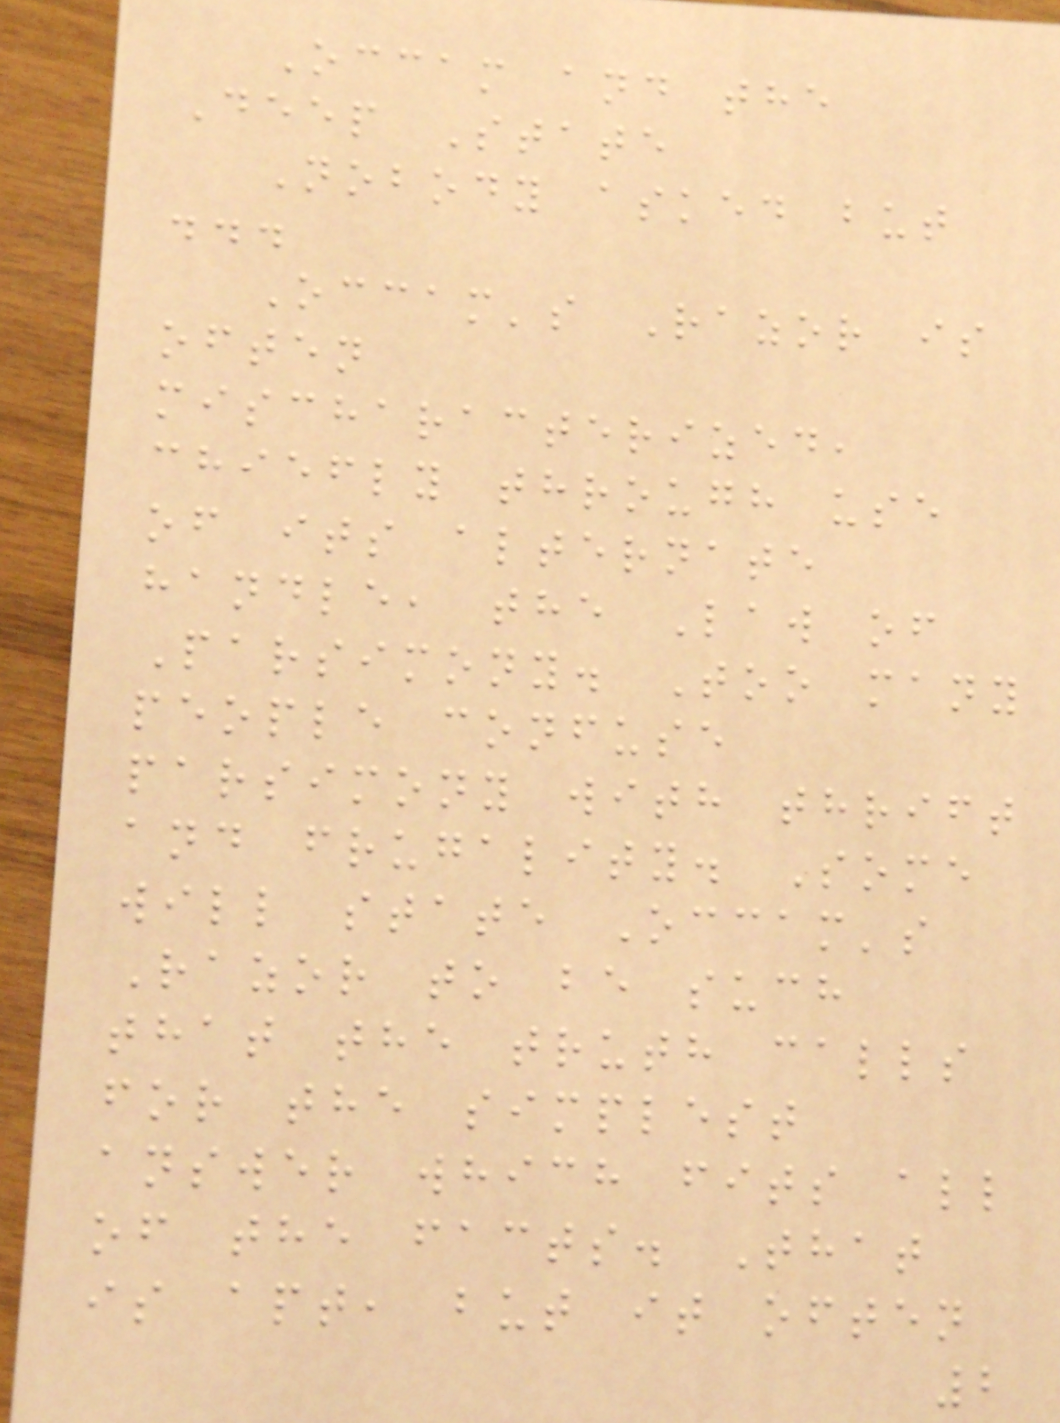Occam and the
Deep State
Nobody asked but
...
Occam's Razor is
often
mischaracterized,
chiefly through use
of its alternate
handle, the Law of
Parsimony. Too many
people confuse
parsimony with thrift
and frugality. Some
will state Occam's
Razor to be such
that the truth calls
for the simplest
answer which fits all
of the facts. That
is apt, but it often
2
